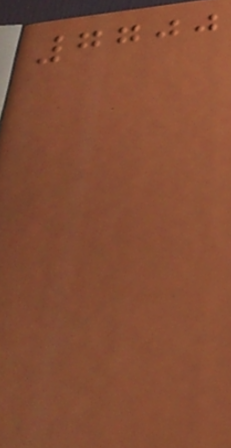7700
